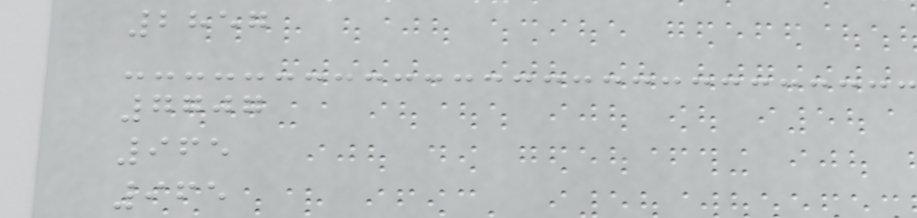2857
7707
965
965
